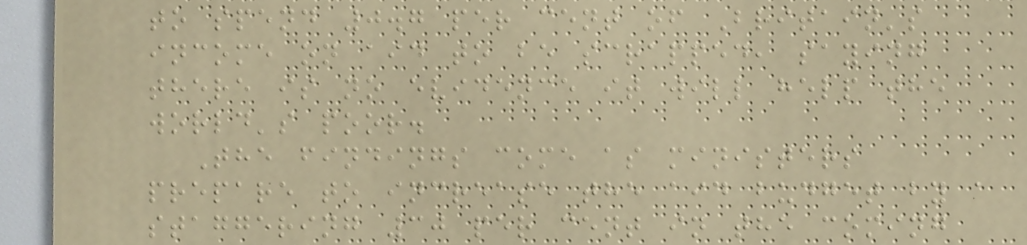to spend 0.7 per cent of Britain's
income on aid to be scrapped, saying
there is no evidence it will help the
world's poor.
The findings come as ministers
prepare to increase the aid budget by a
staggering 30 per cent in the coming
